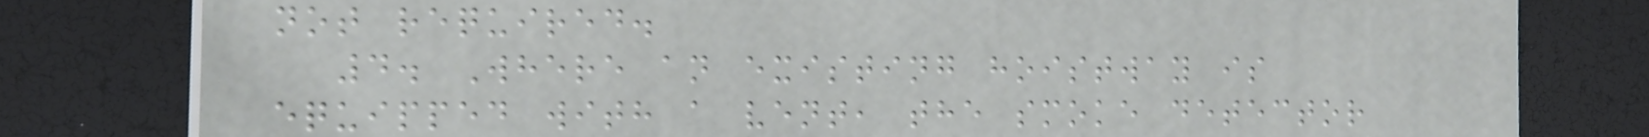not required.
4. Where an existing hoistway is
equipped with a vent, the smoke detector
